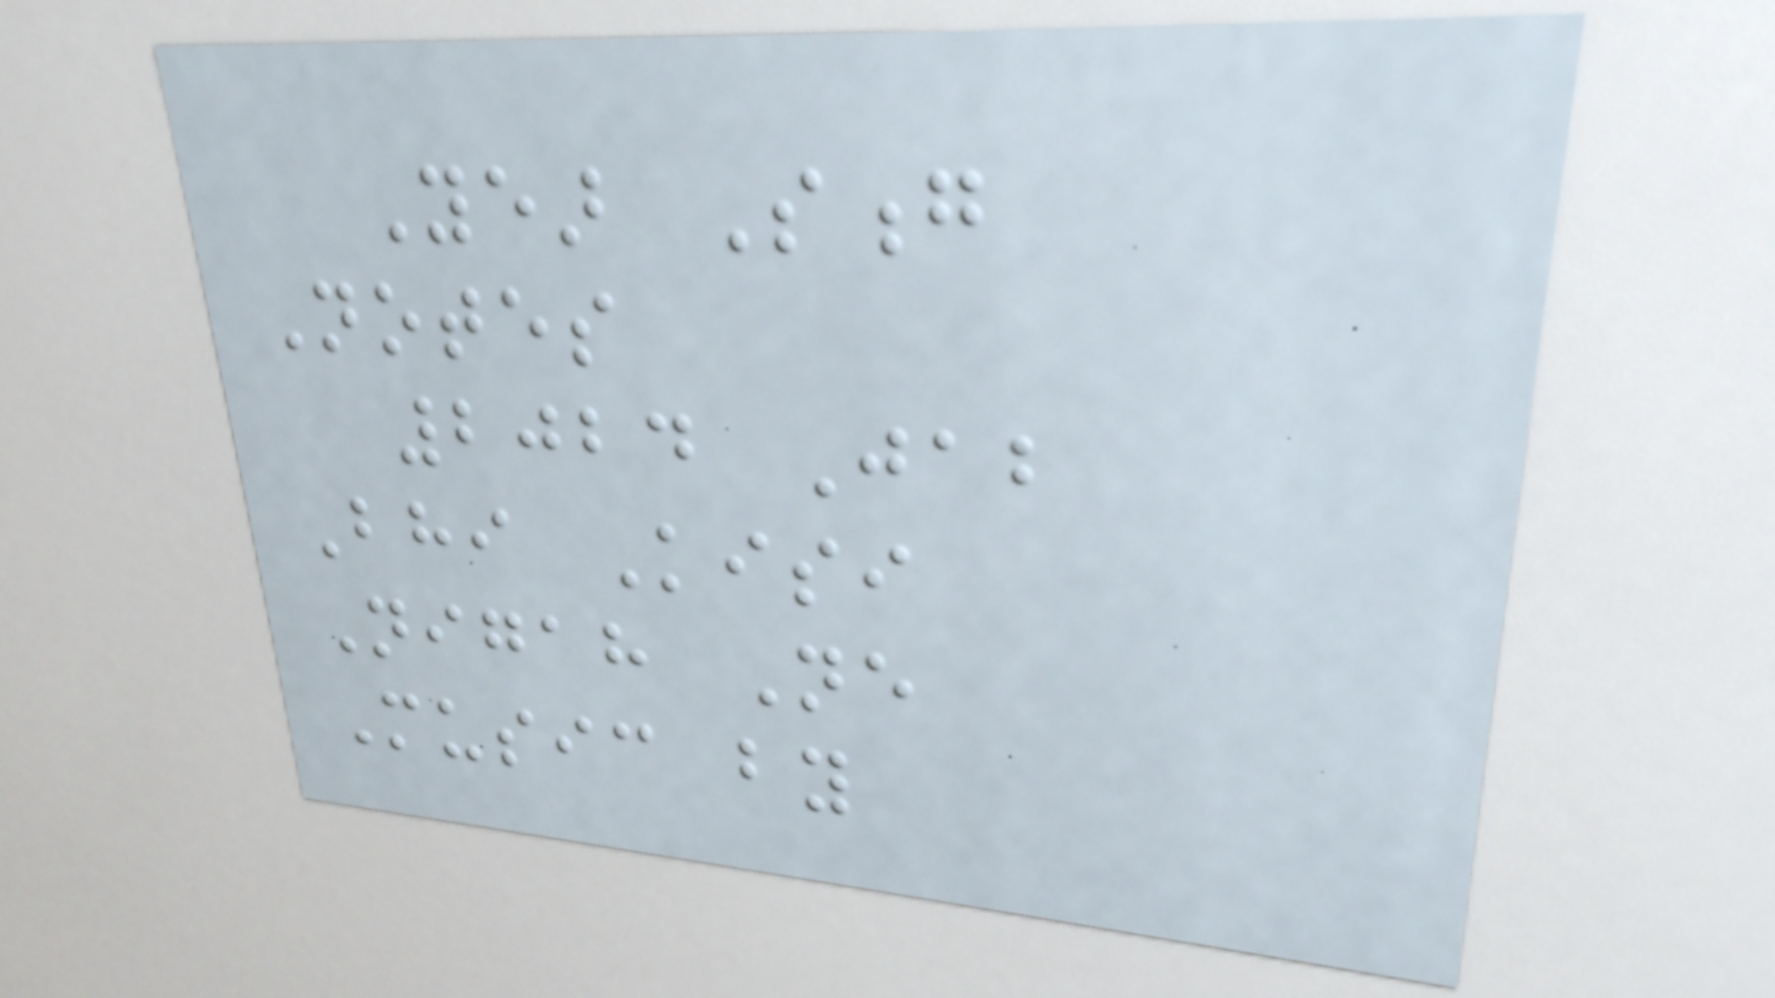Year Song
Notes
2024 Jab
Bhi Kisi
Nigah Ne
Music by
